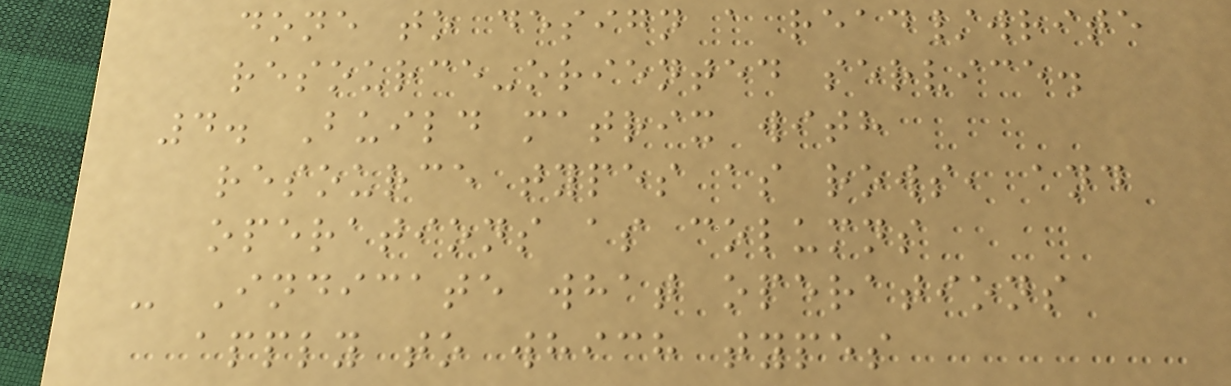done to design a read/write
resource-oriented service.
4. Build matrix with
resource types as rows, and
operations as columns
- Indicate what operations
apply to which types
